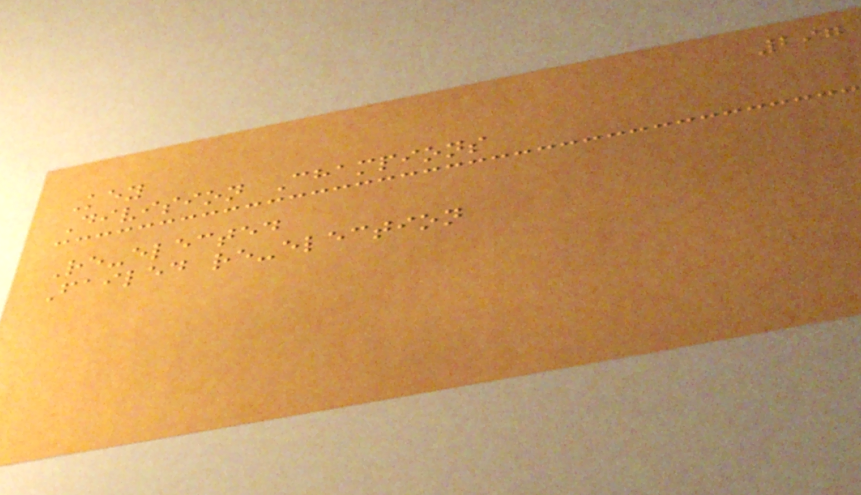297
Key
Division Champions
Re-elected
Failed re-election
